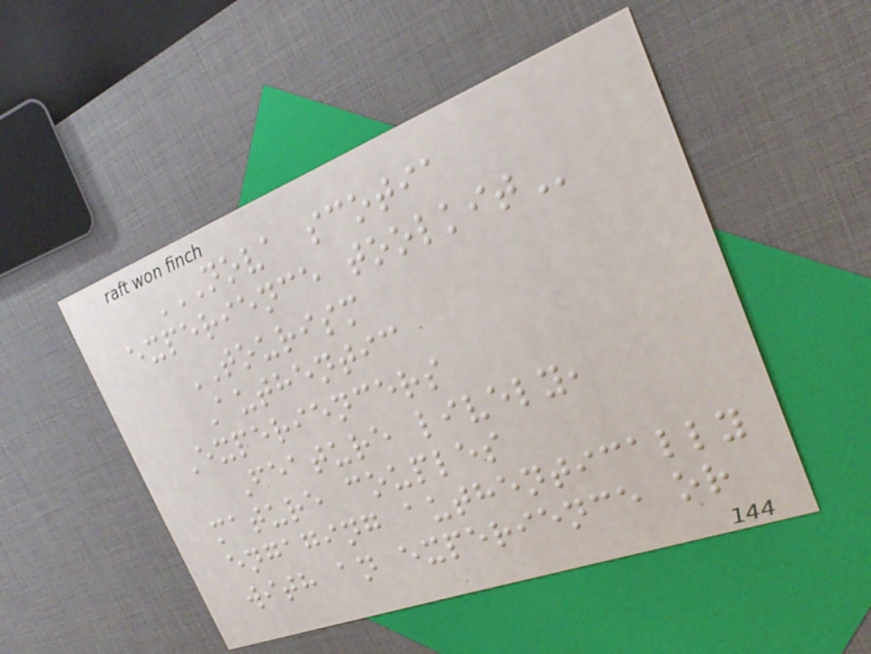NOVA SCOTIA
EXPERIENCE TOOLKIT
TOURISM
Authentic
Experiencers
Feature lively,
mature couples
engaging authentically
with an experience or
